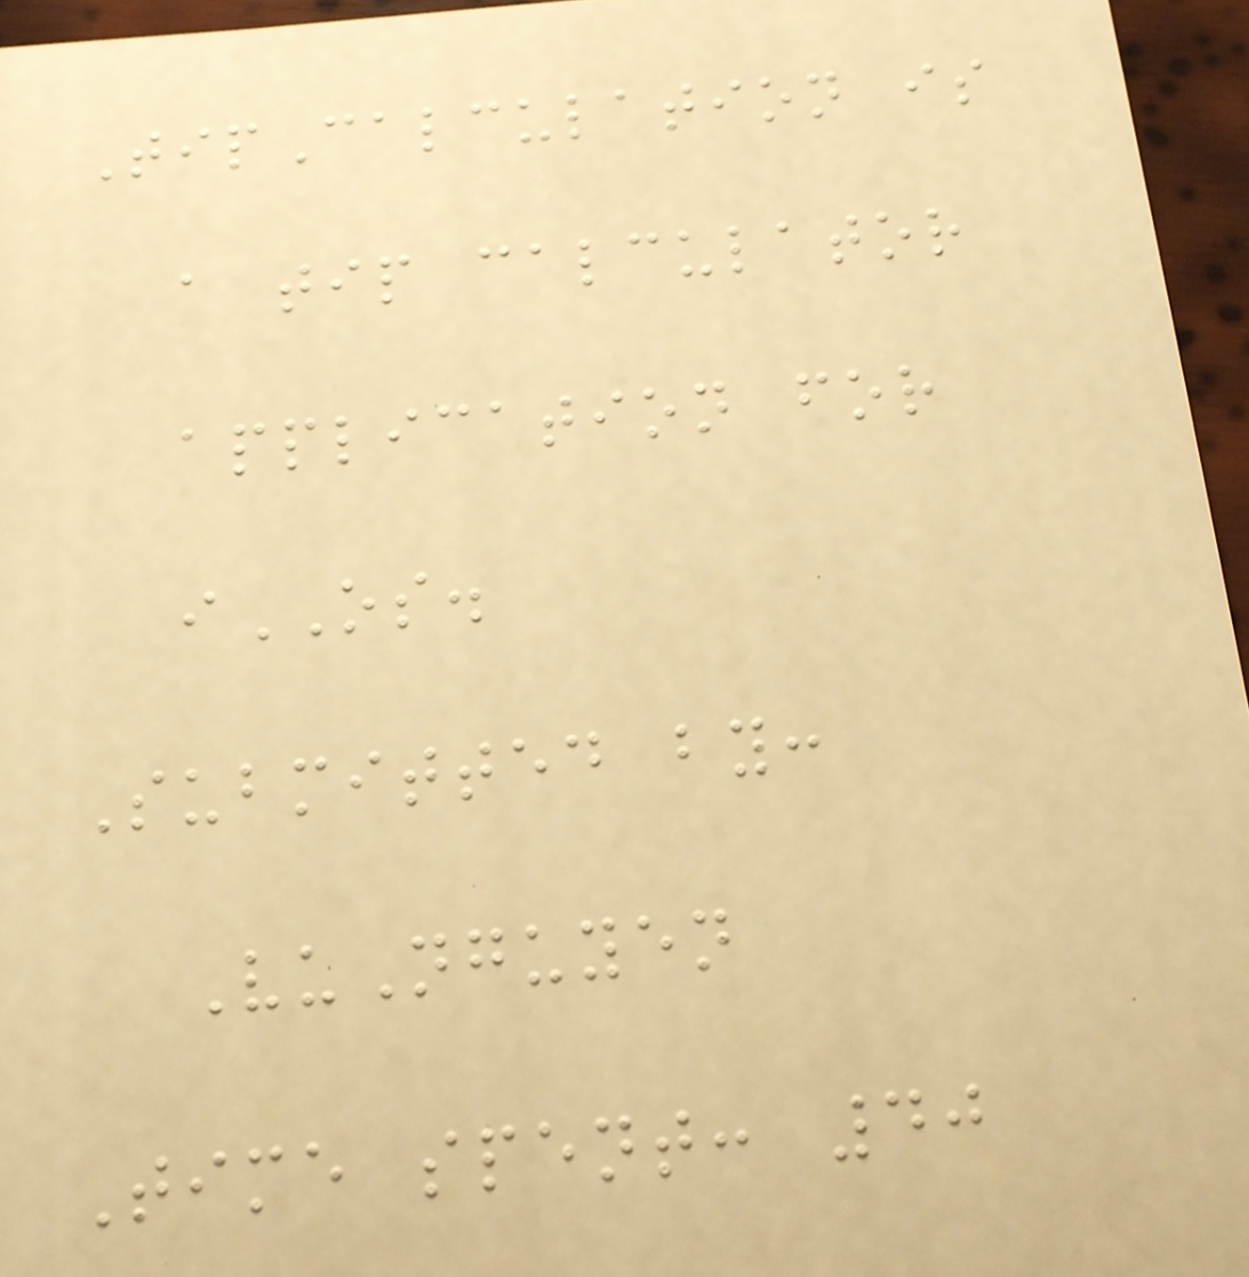TipCalculation is
a tip calculator
application for
iOS.
Submitted by:
VuNguyen
Time spent: 40
